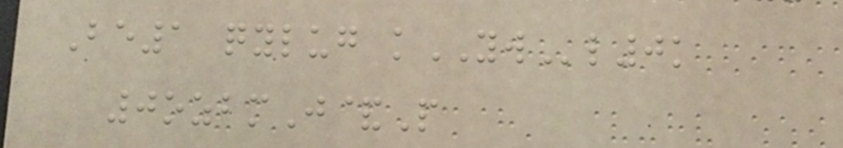Be1 qylug kYWl0k
0ozbmJ&P
